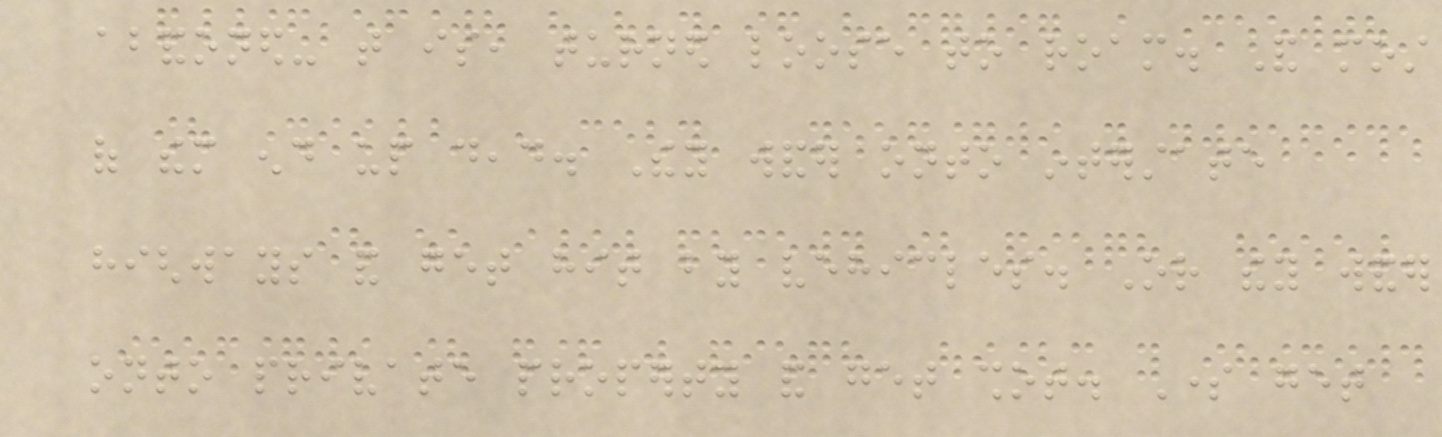abandoned- that is, turned loose to roam. And most
of them end up dead. They wander onto interstate
highways and get hit by vehicles. Or they wander
onto private property and get shot. Some get
